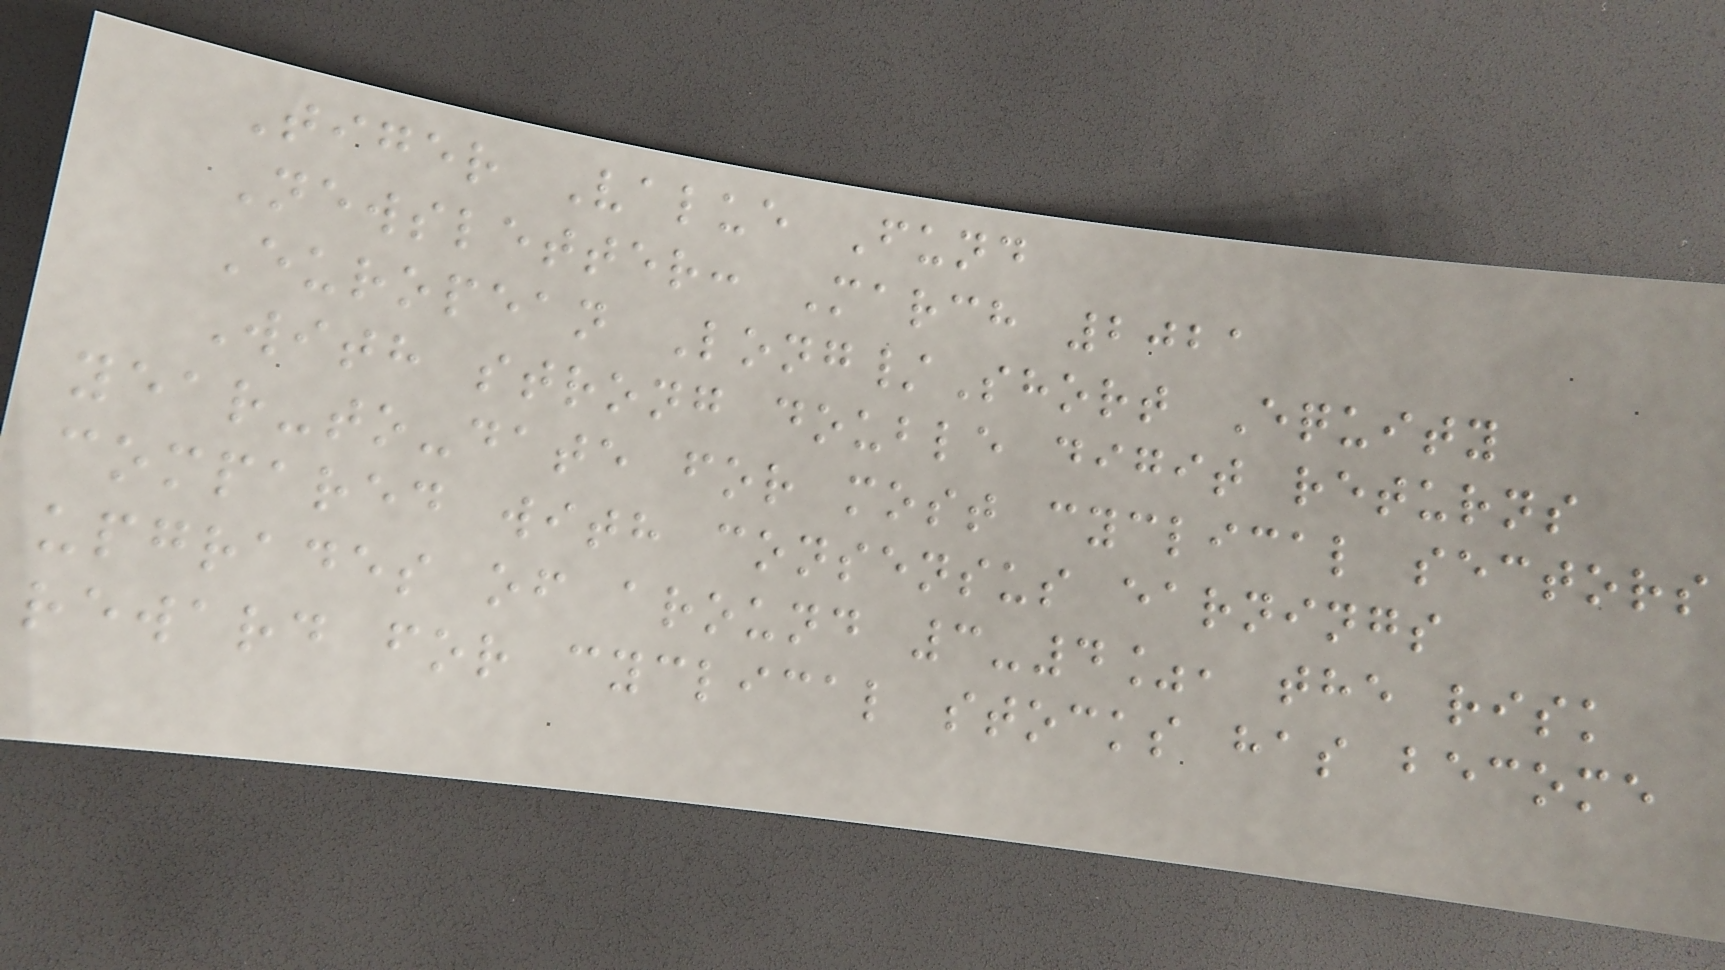Tiger Value Fund
Newsletter: March 2021
European Long/Short Equity
With strong double digit returns
year-to-date for most cyclical sectors
compared with consensus earnings
upgrades of around 3-4%, the risk
reward for cyclical stocks has become
